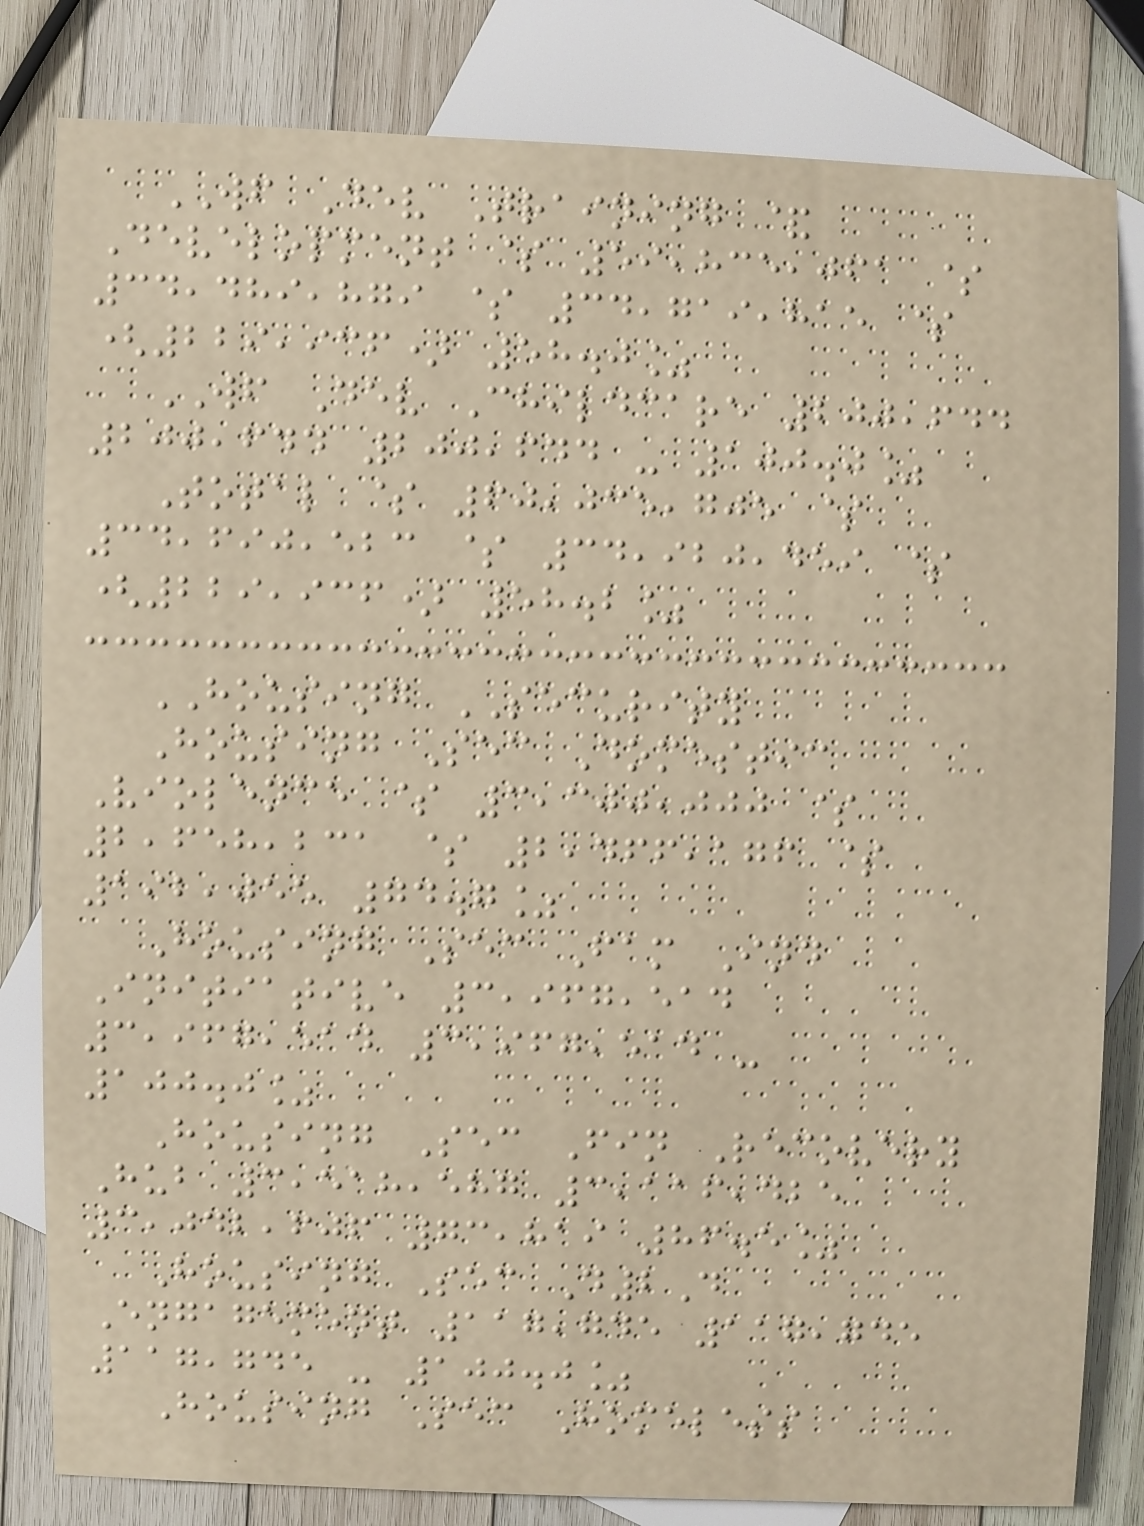WF Dev Training &
Development $ 59,835,061 $
34,489,879 $ 34,719,815 $
(229,936) 58.0%
WF Dev Childcare 200,644
200,644 200,644 - 100.0%
Total $ 60,035,705 $
34,690,523 $ 34,920,459 $
(229,936) 58.2%
HOUSING SECURITY
Housing Sec Domestic
Violence $ 3,300,000 $
2,658,231 $ 2,466,176 $
192,055 74.7%
Housing Sec Fam Ind
Initiative 3,967,514
3,967,514 3,967,514 -
100.0%
Housing Sec Fin Recovery
Hub 3,518,587 3,116,425
3,042,606 73,819 86.5%
Housing Sec D2D
Engagement 117,745 117,745
117,745 - 100.0%
Housing Sec Homeless
